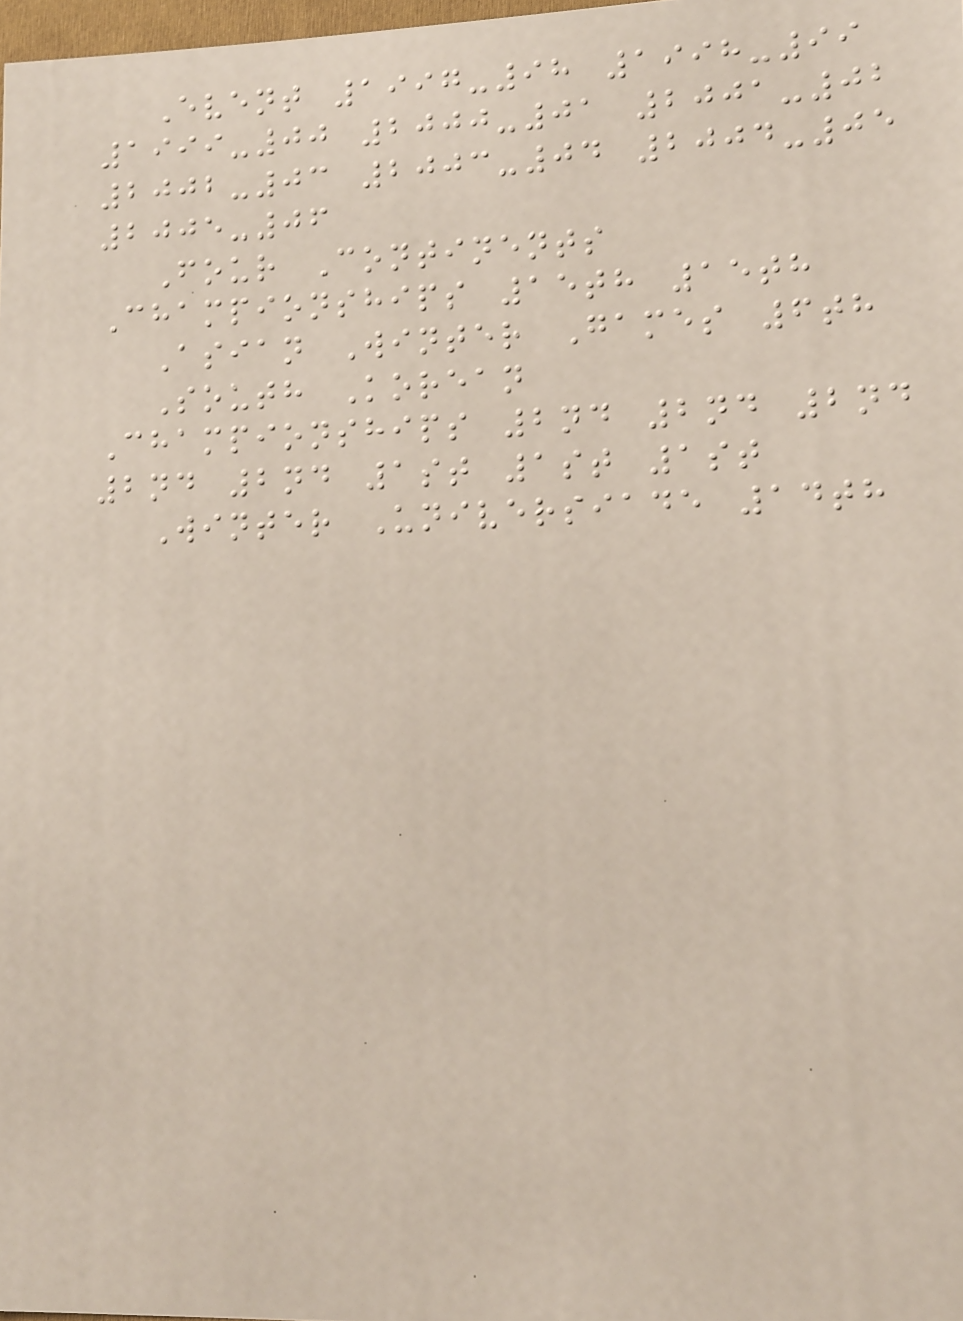Event 1997-98 1998-99
1999-00 2000-01 2001-02
2002-03 2003-04 2004-05
2005-06
Four Continents
Championships 15th 15th
Asian Winter Games 6th
South Korean
Championships 2nd 2nd 2nd
2nd 2nd 1st 1st 1st
Winter Universiade 14th
